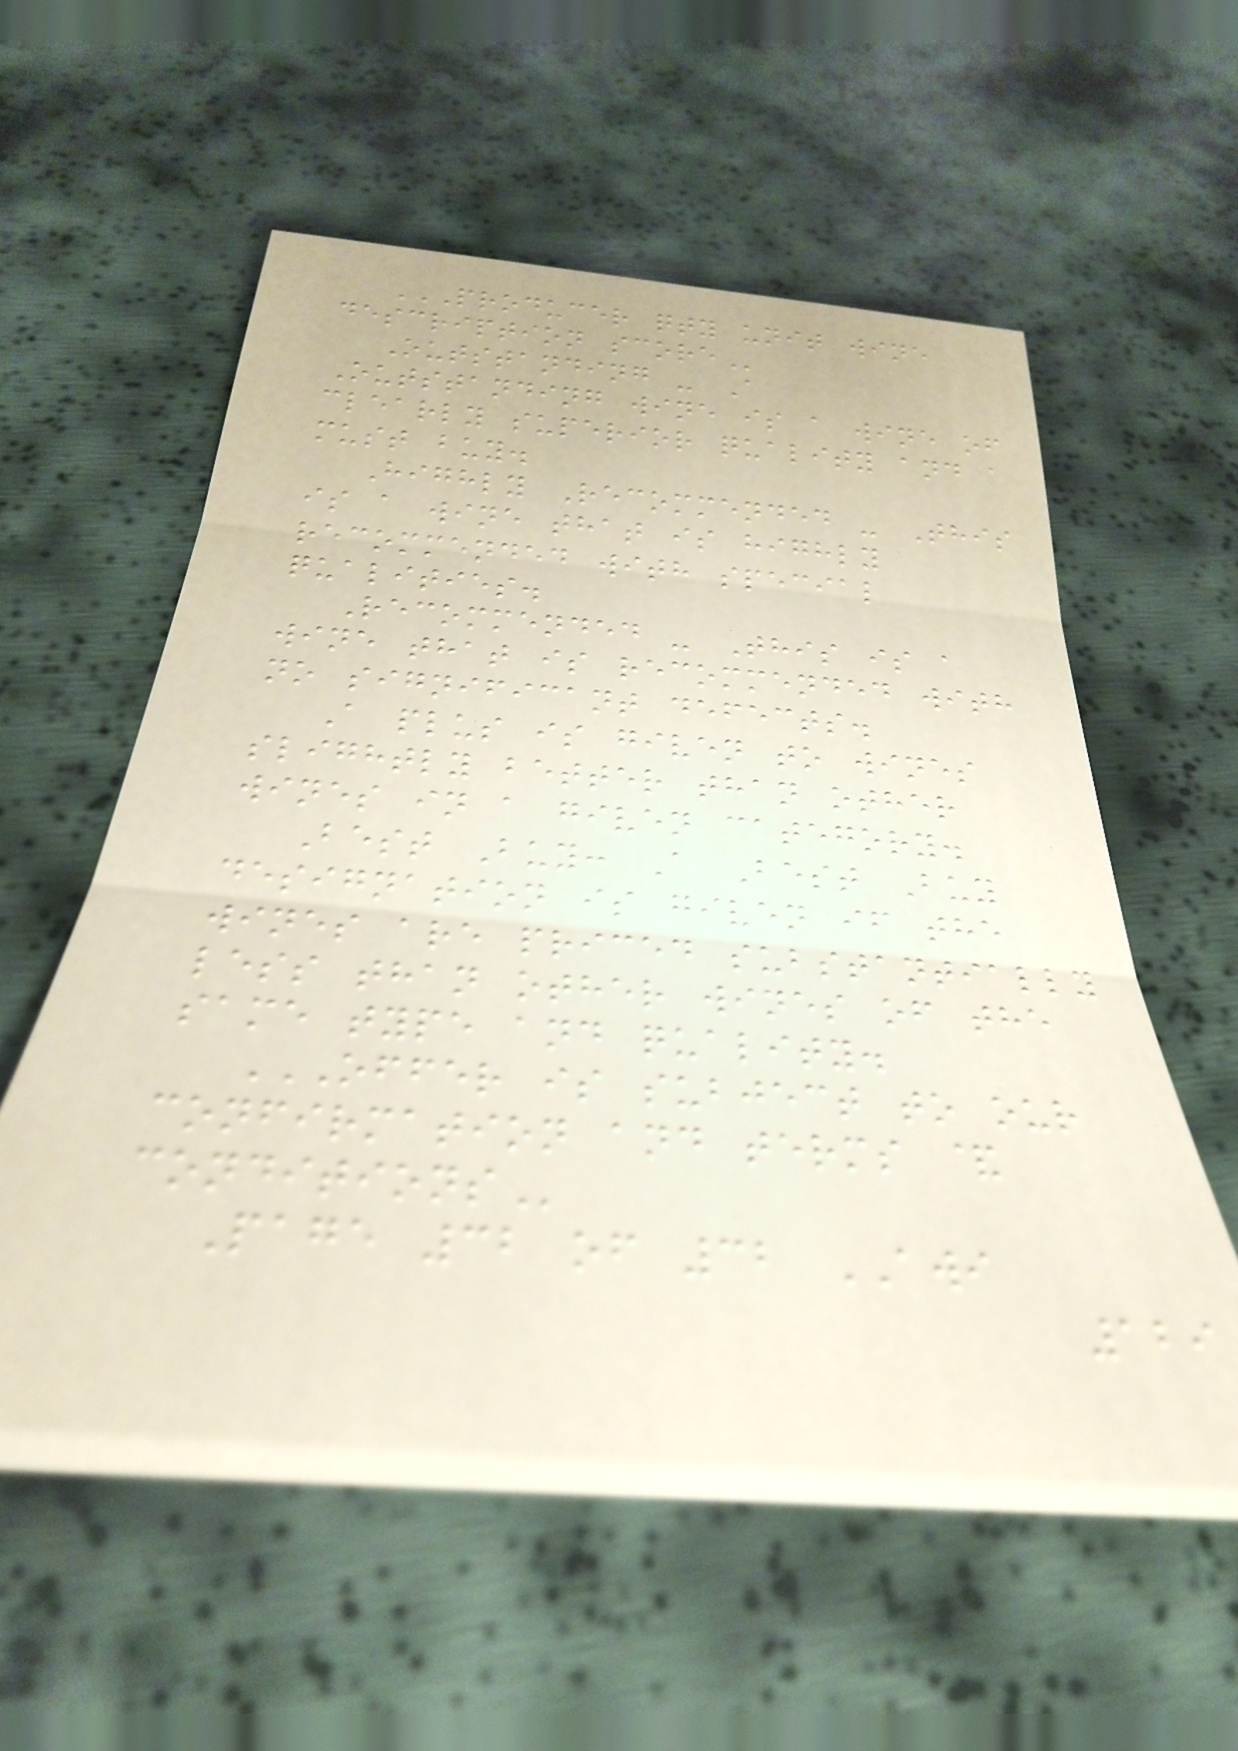PRODUCER QTY UNIT WINE
DESCRIPTION SCORE
Outstanding - A
Outstanding wine is a wine of
clearly superior quality and a
must buy.
Highly Recommended - This
is a wine that is highly
recommended with special
qualities.
Recommended - This is a
wine that is recommended with
no significant defects.
A plus is given to wines
slightly better than other
wines in a given category.
Best Buy: A Best Buy
designation is given if the
wines are priced substantially
less than other wines of the
same type and quality.
OFFER IS SUBJECT TO OUR
CONFIRMATION AND TERMS &
CONDITIONS
Page 32 of 32 AWI
129
